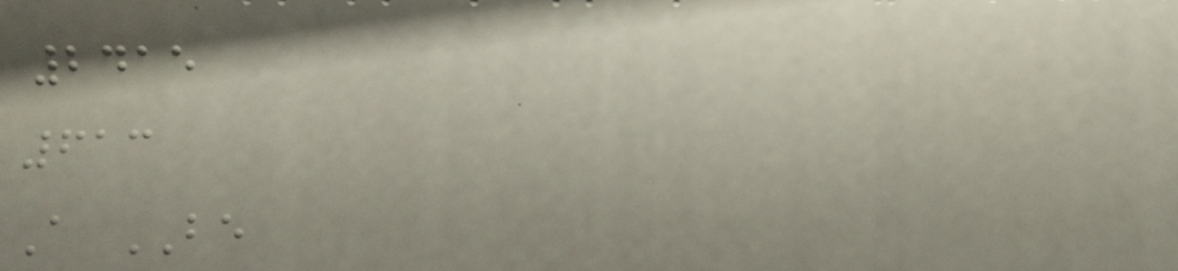2415
613
A BE
